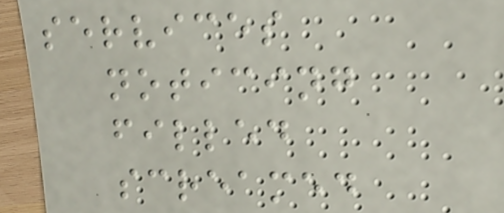services
noticing
filled
screamed
